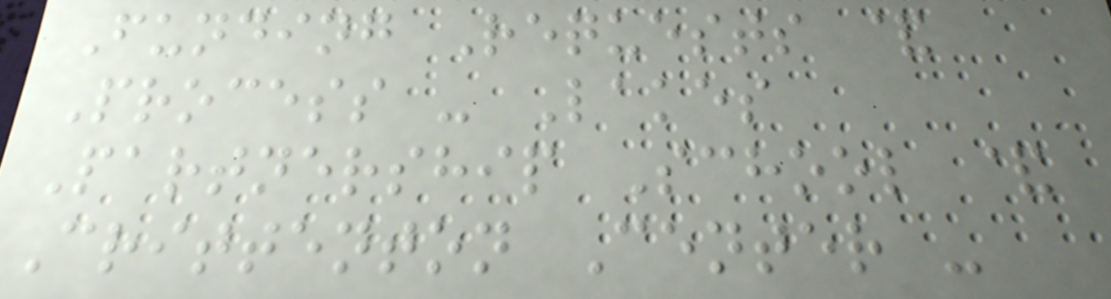Funding Requests &
Process - Lakes
Partnership School &
Crittenton Center -
